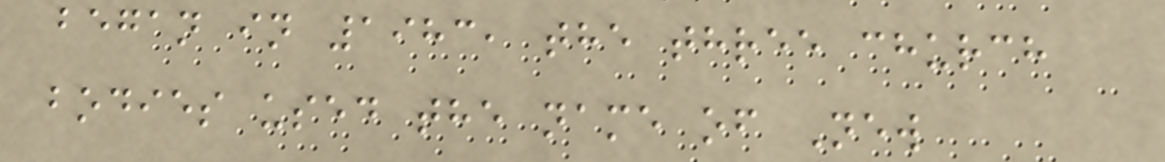began in 1983, the three church
bodies used the name of New
